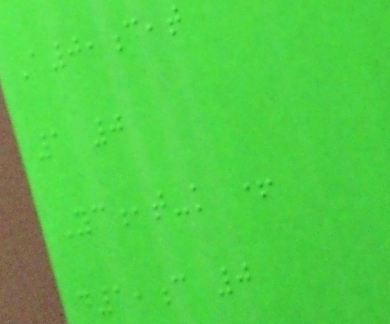A0,c,t
1 0
Yc,t-k +
d1,c 0
